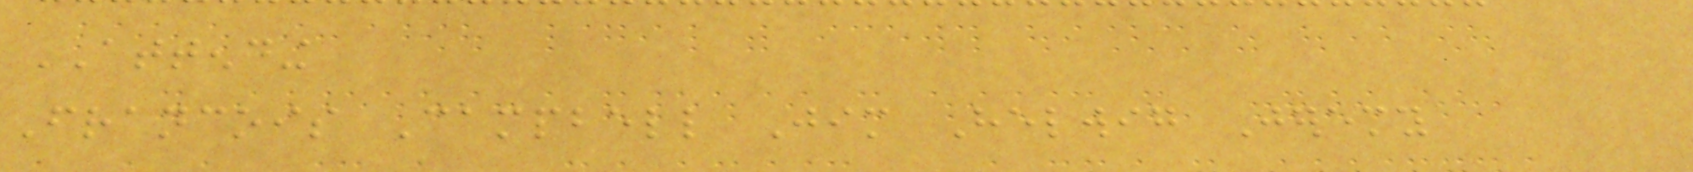ATTENDING
Francois Campbell Jim Helwig Jeremy
